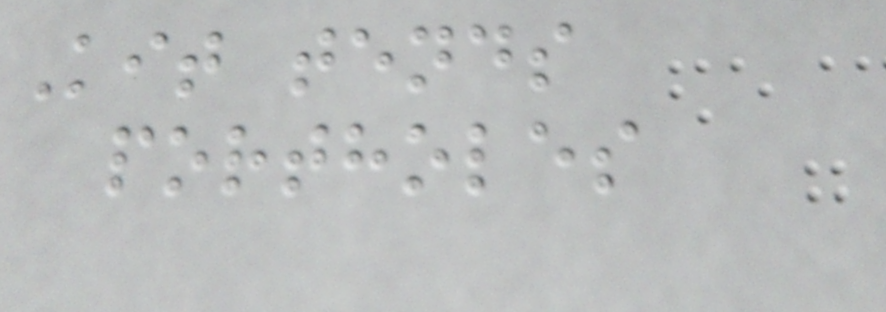Kit tends
portholes
